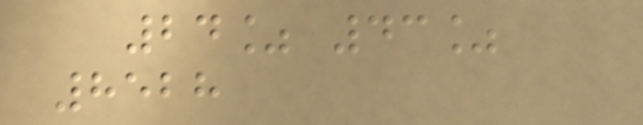24% 43%
8528
